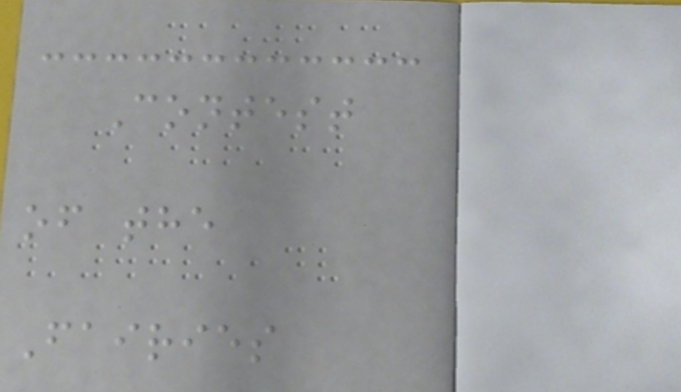Contest
of the
Fairies
